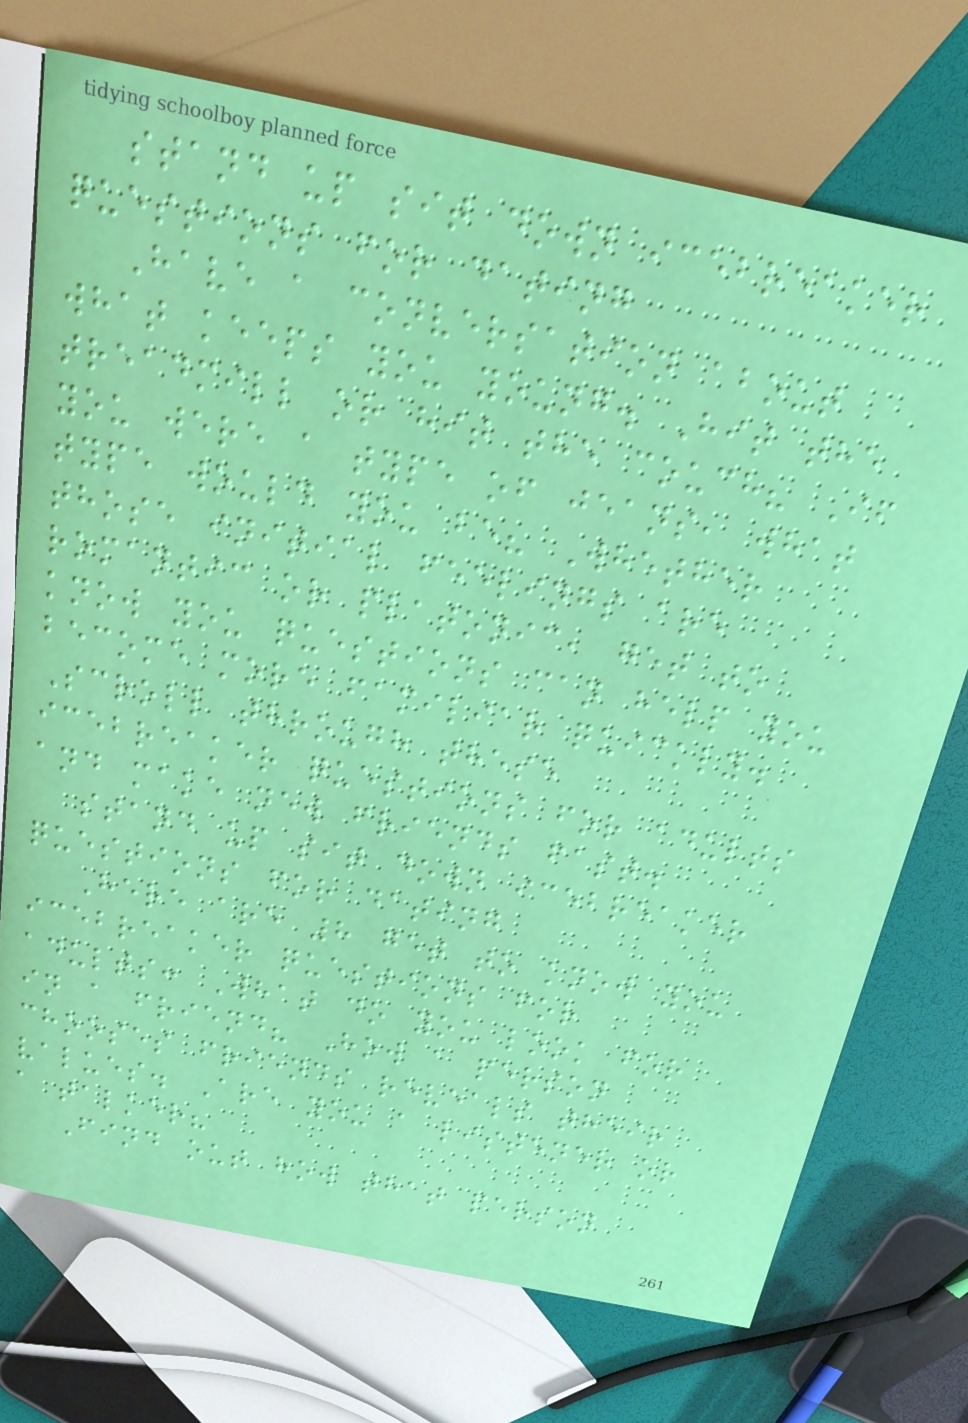stand up sit down icebreaker
questions for dating
Have a conversation about
what keeps you young. Hit the
treadmill or hit the couch? If
you were a type of jeans, what
type would you be? Whether
those initial feelings are
romantic or platonic, get to
know you questions can help you
become more familiar quickly.
Scroll through these
icebreaker questions for adults
and make new friends fast.
stand up sit down icebreaker
questions for dating
Here are 8 get to know you
icebreaker questions for
adults: What do you look for
in a friend? How a person
chooses friends reveals their
values. Are you a listener or
a talker?
Find out how that person
